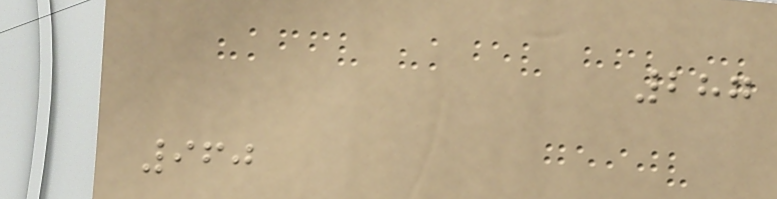287
960
